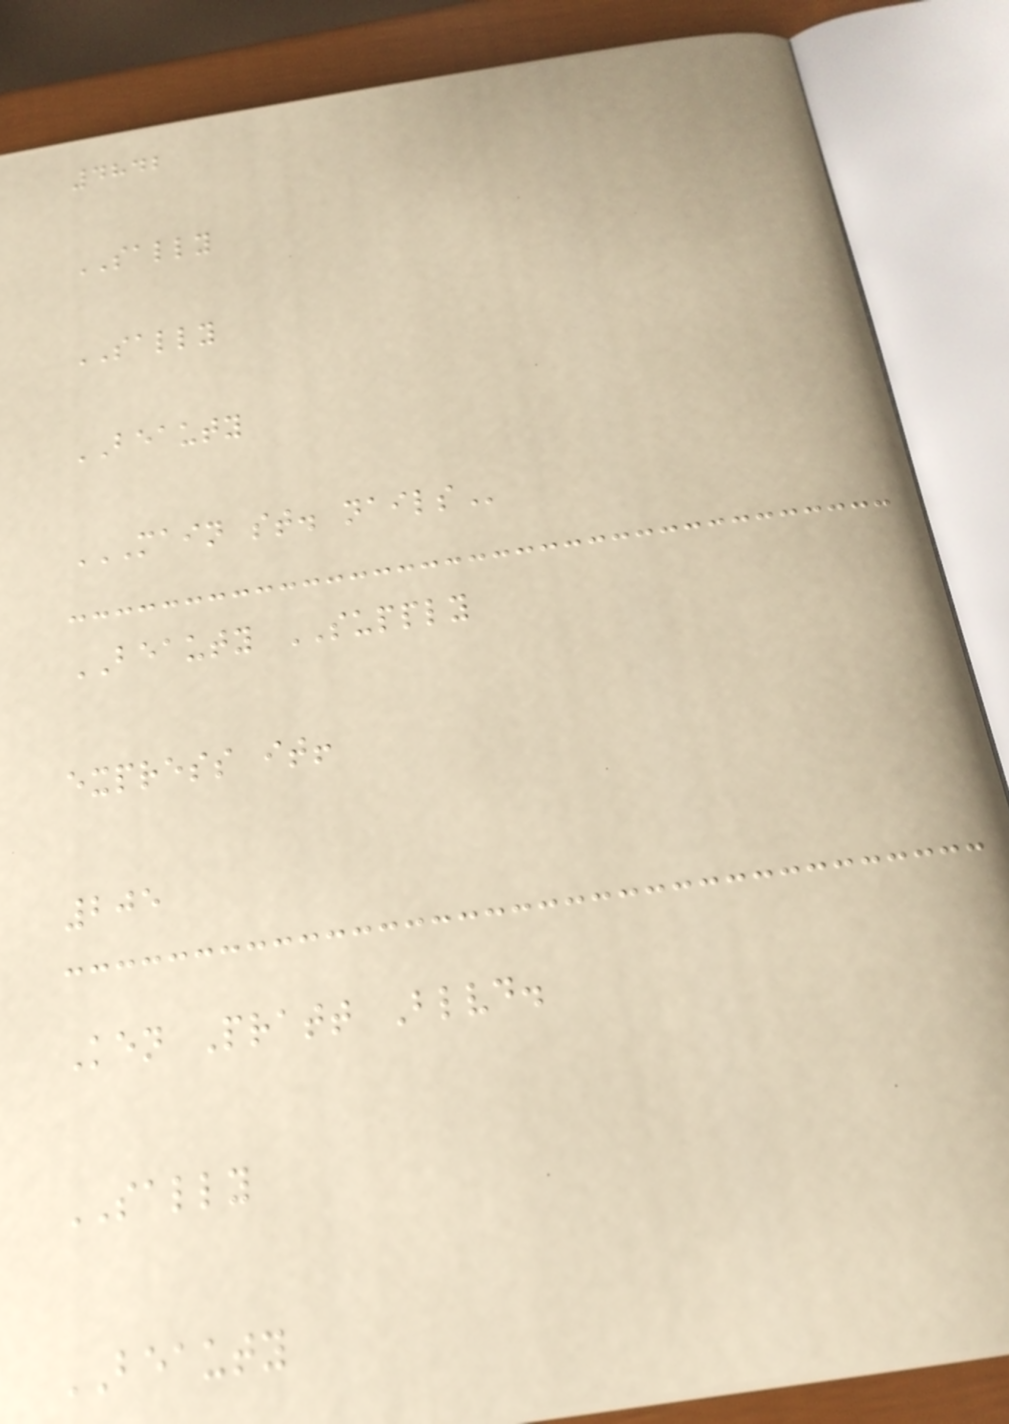4842
SALLY
SALLY
BEAUTY
MAIN ST. NAILS
BEAUTY SUPPLY
express it!
205
Ken Pratt Blvd.
SALLY
BEAUTY
